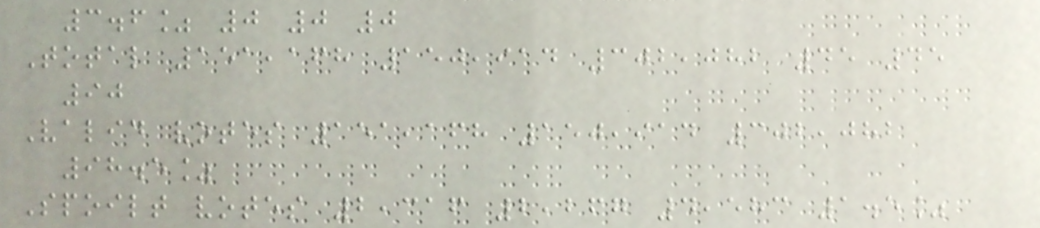3.6% 0 0 0
Total 151,168 150,914 302,082 45 45
90
Valid votes 151,168 150,914 302,082
98.5%
Spoilt votes 2,316 2,267 4,583 1.5%
